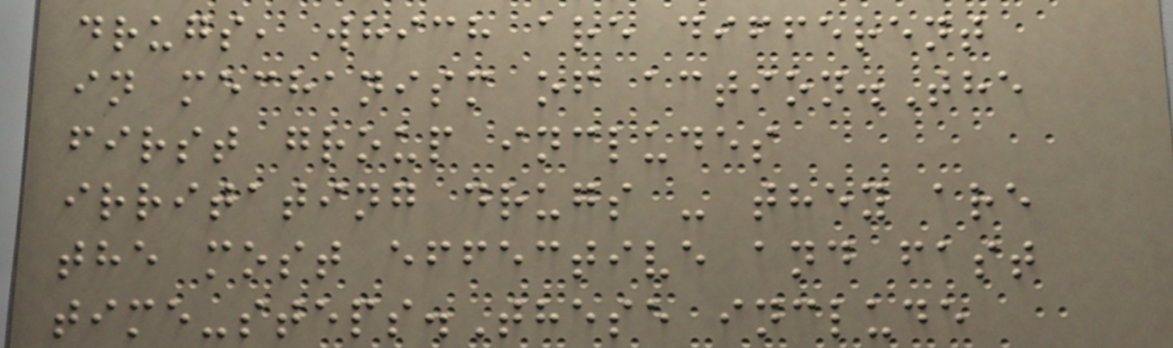drugs, which are different
in mechanism of action.The
first group includes
irritating drugs - they are
the most effective and fast
time-steps.These include
